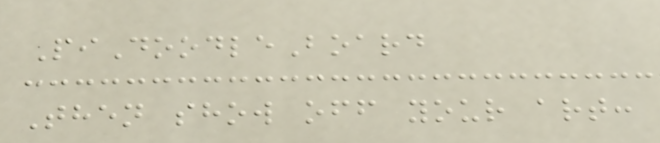PiDoodleBoard
Then show off your art:
